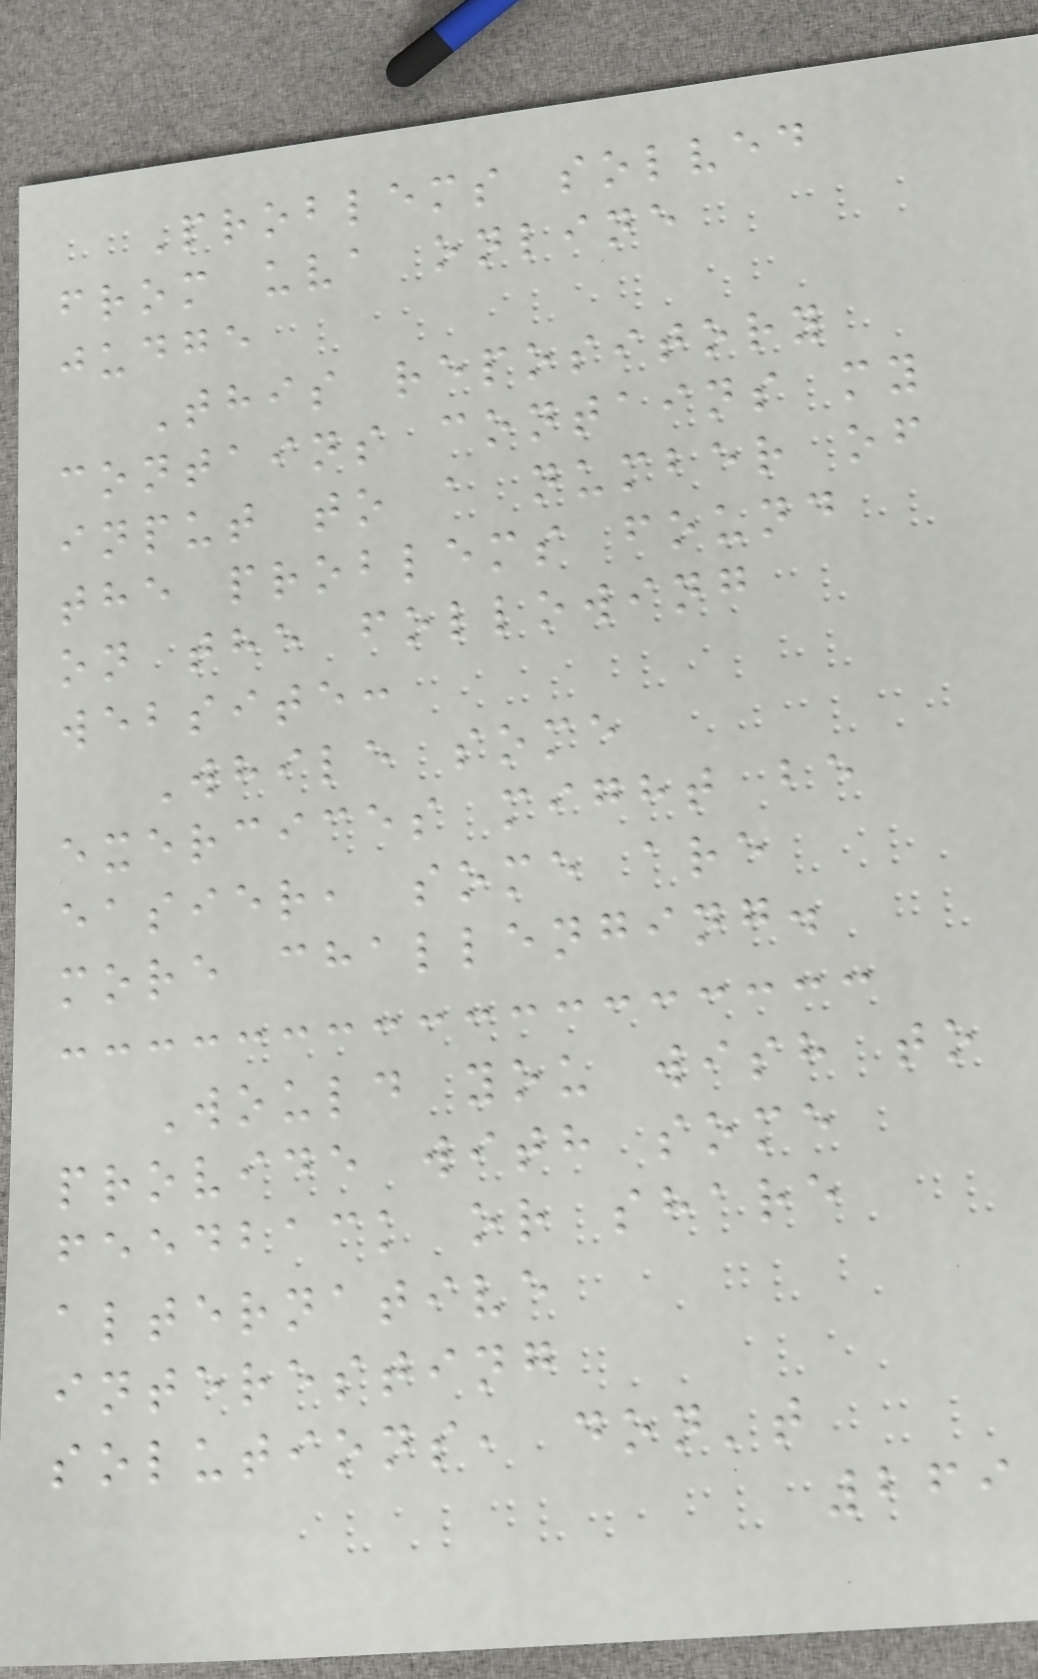Problems solved
from uva online
judge
This repository
contains contains my
input to a number of
the problems found
on the following
website:
While some
exercices might be
easier, some are
more challenging.
Would you wish to
provide with some
feedback or share
alternative
interesting
solutions, don't
269
